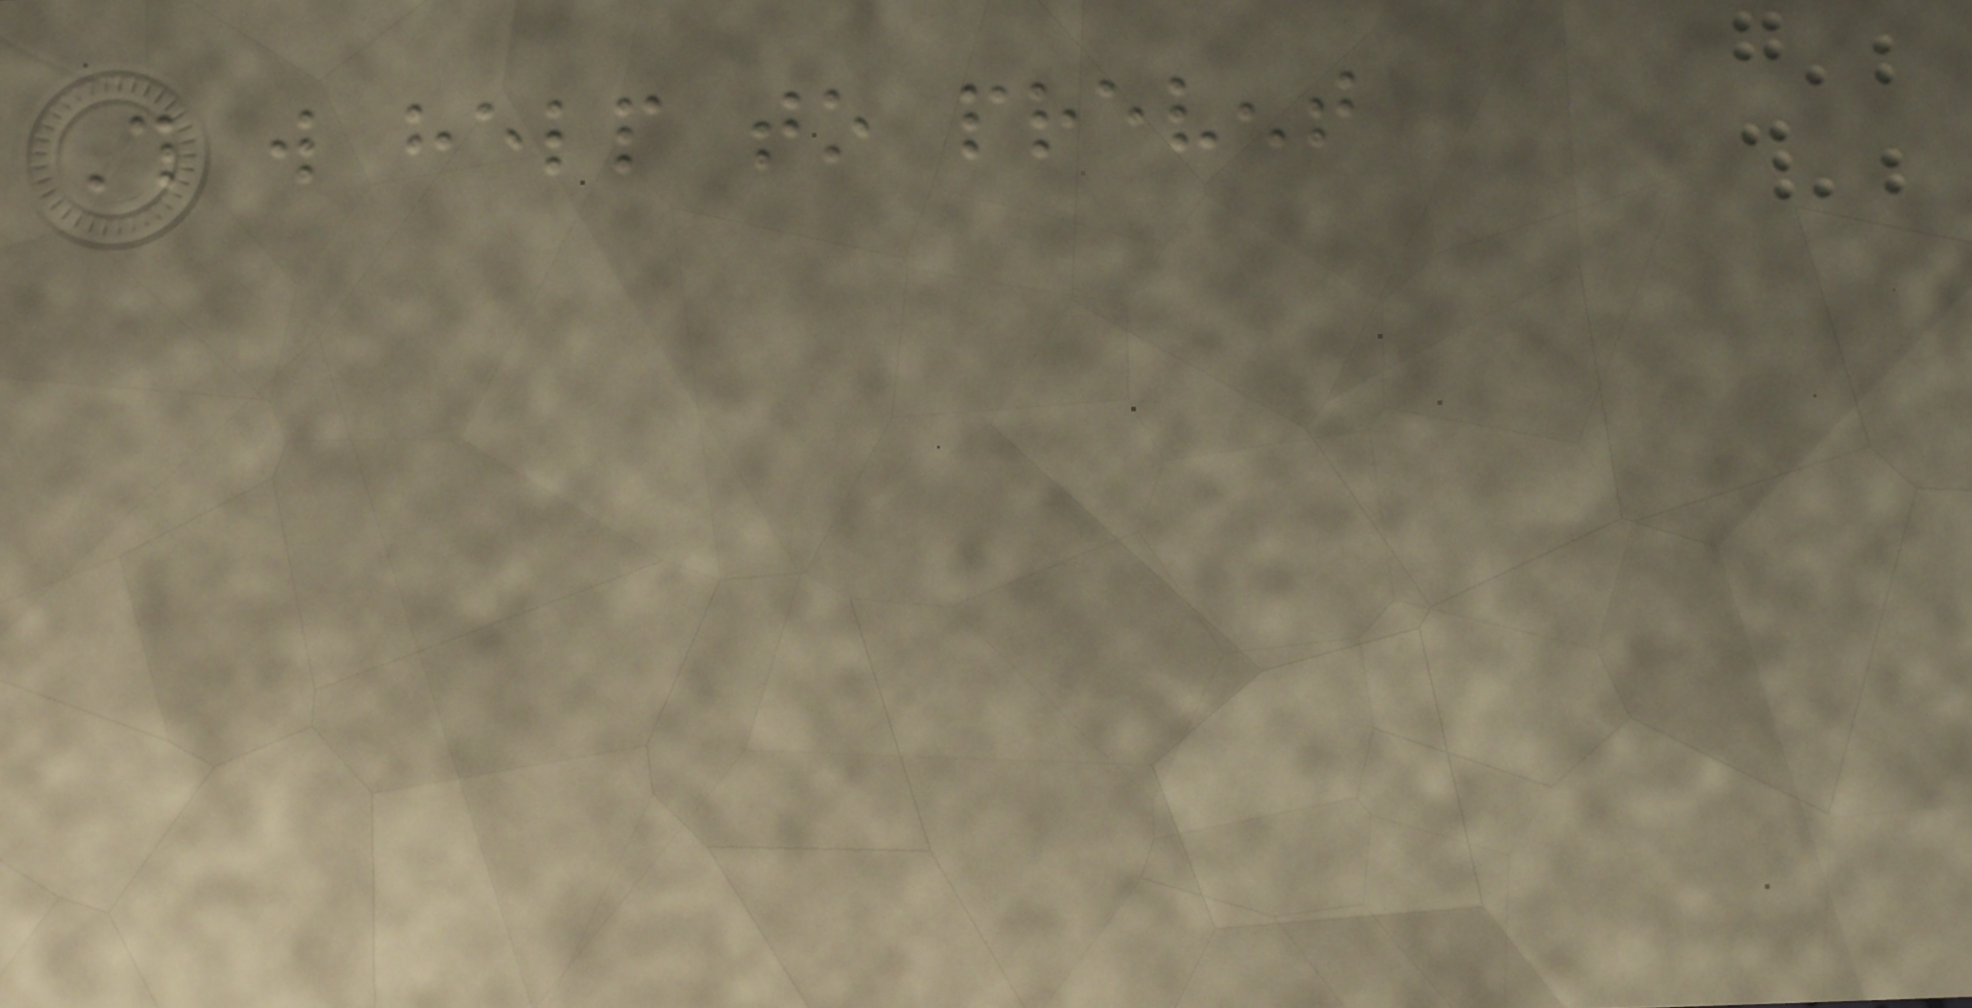This will help to prevent
